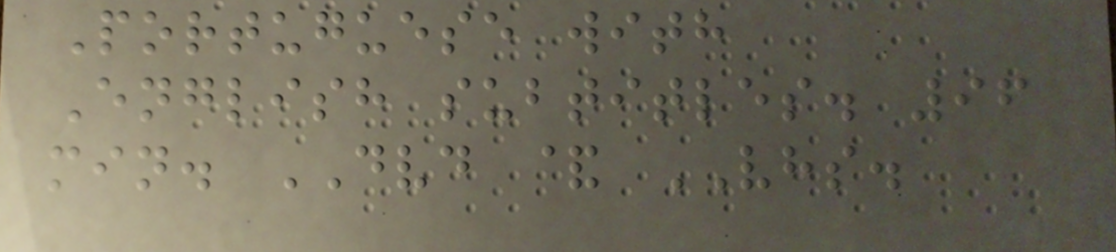Portuguese with
English subtitles. 96
min. DVD & VHS.
